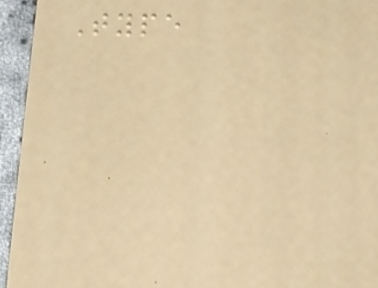Type
